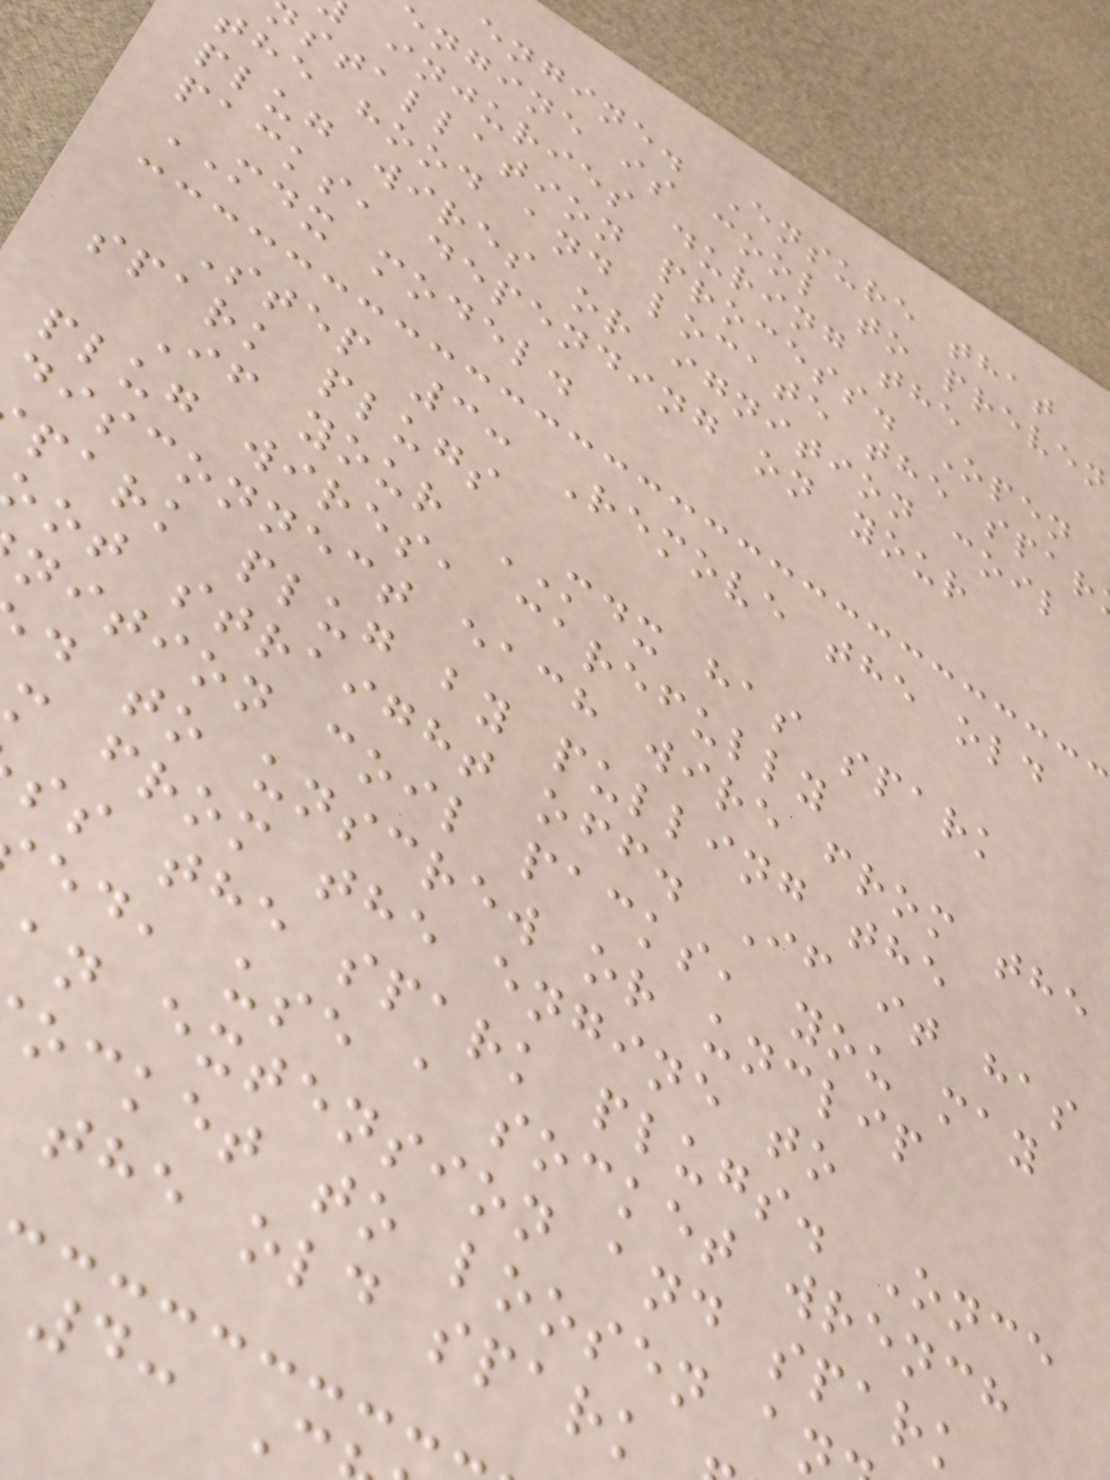engine. Ensure that
engine is cool to preven
injuries during the
stallation process. Open
the hood and locate the spar
plug wires or ignition coil
packs, depending on your
MDX model.
Step 3: Remove the old
spark plugs
If your MDX has spark
plug wires, carefully
disconnect each wire from the
park plug by pulling the
ot straight off. If it has
nition coil packs, you may
d to unscrew or unclip
m from the engine to
ss the spark plugs. Once
ed, use a socket wrench
an extension and spark
ocket to loosen a
the old spark
